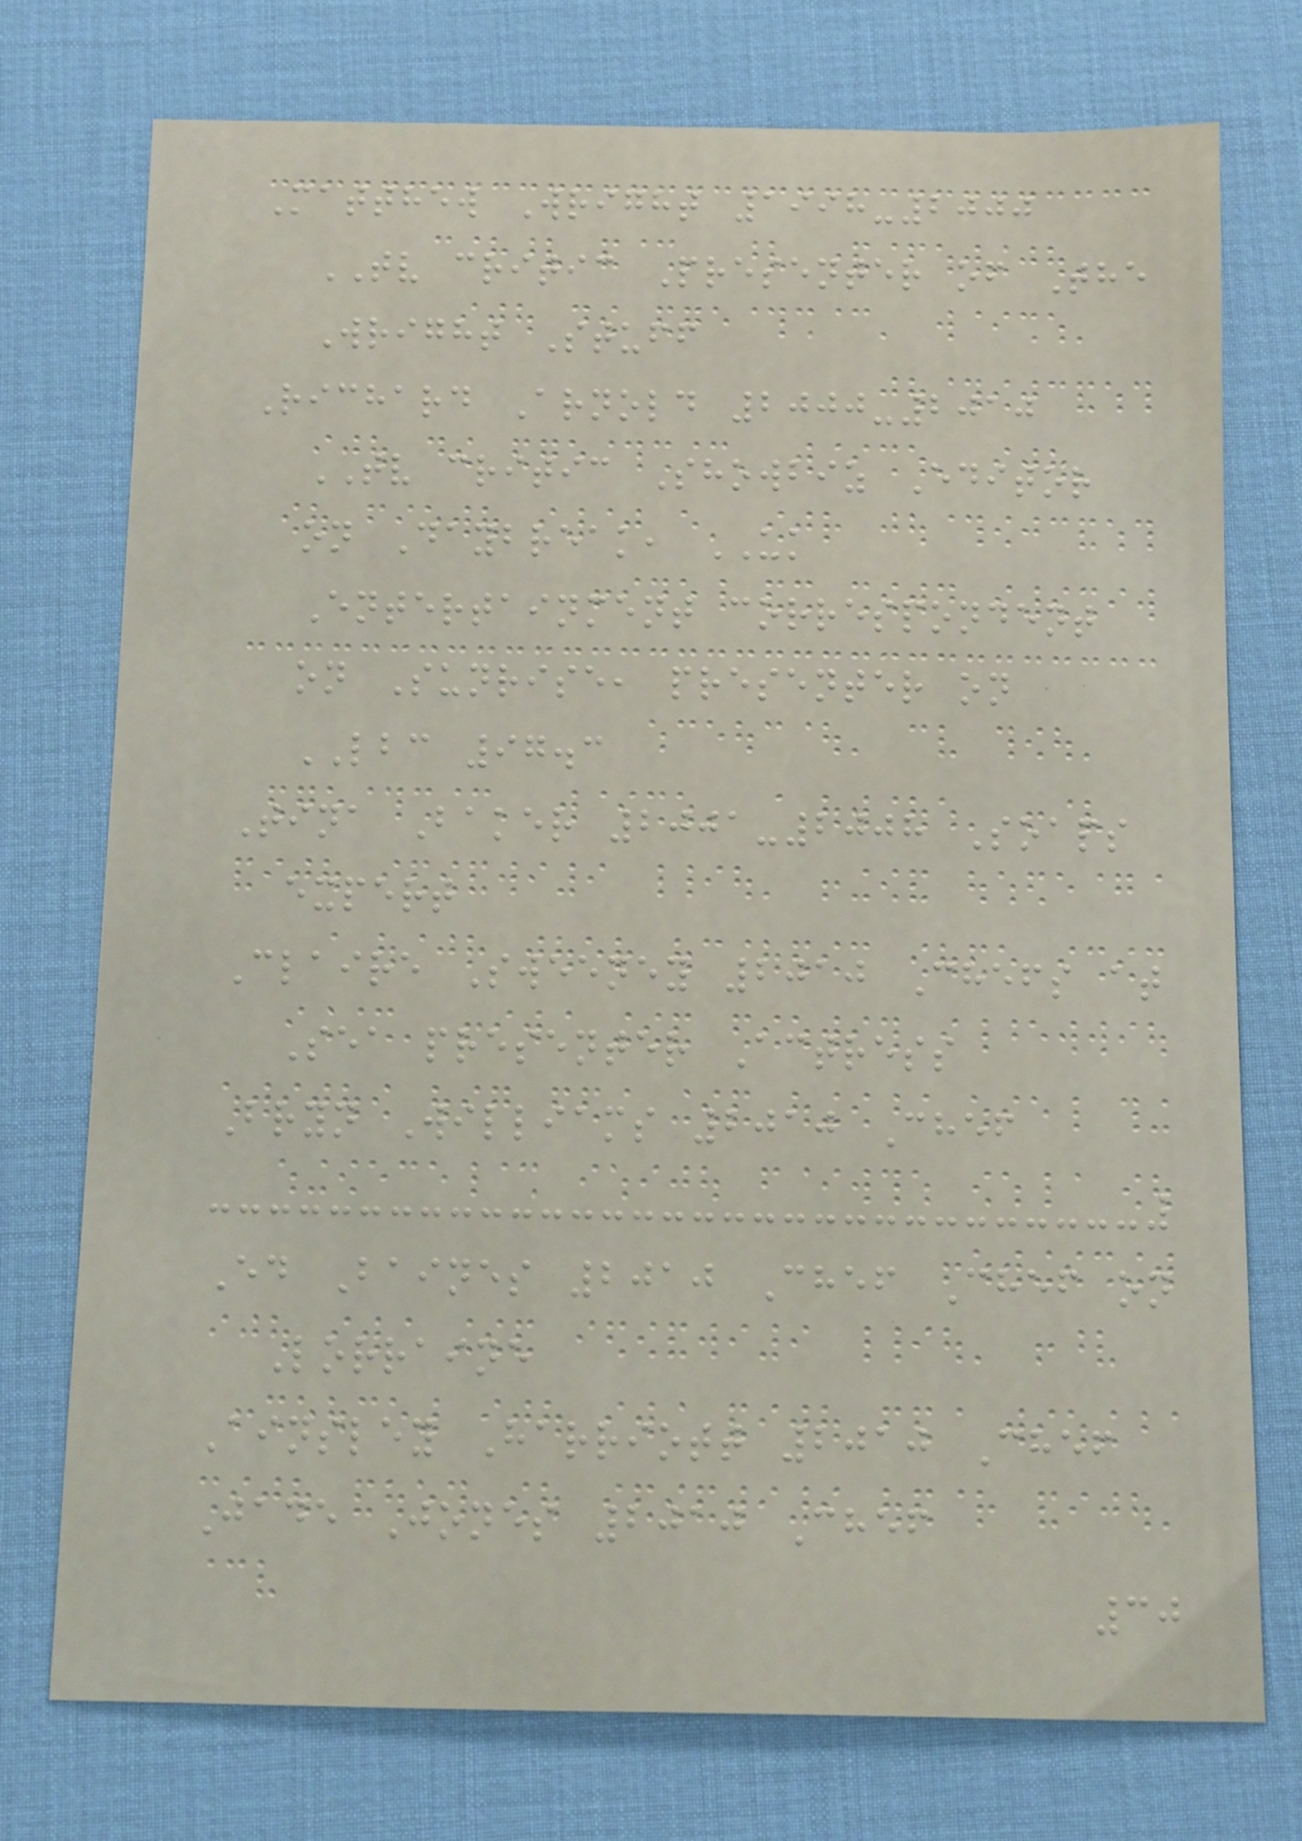Matthew Wright 1998-2000
TV critic Presenter of The
Wright Stuff
Richard Arnold 2000-2010
TV critic Showbiz Editor
on Daybreak, UK
Entertainment correspondent
on Sunrise, presenter on
LBC 97.3
Tina Baker 2001-2008 Soaps
expert
Claire Sweeney 2010 Chefs at
Sea presenter Actress
Bryn Williams 2010 Chef
Ed Baines 2010 Chef Chef on
Lorraine
Ainsley Harriott 2010 Chef
Jade Jones 2010 Chef
30
